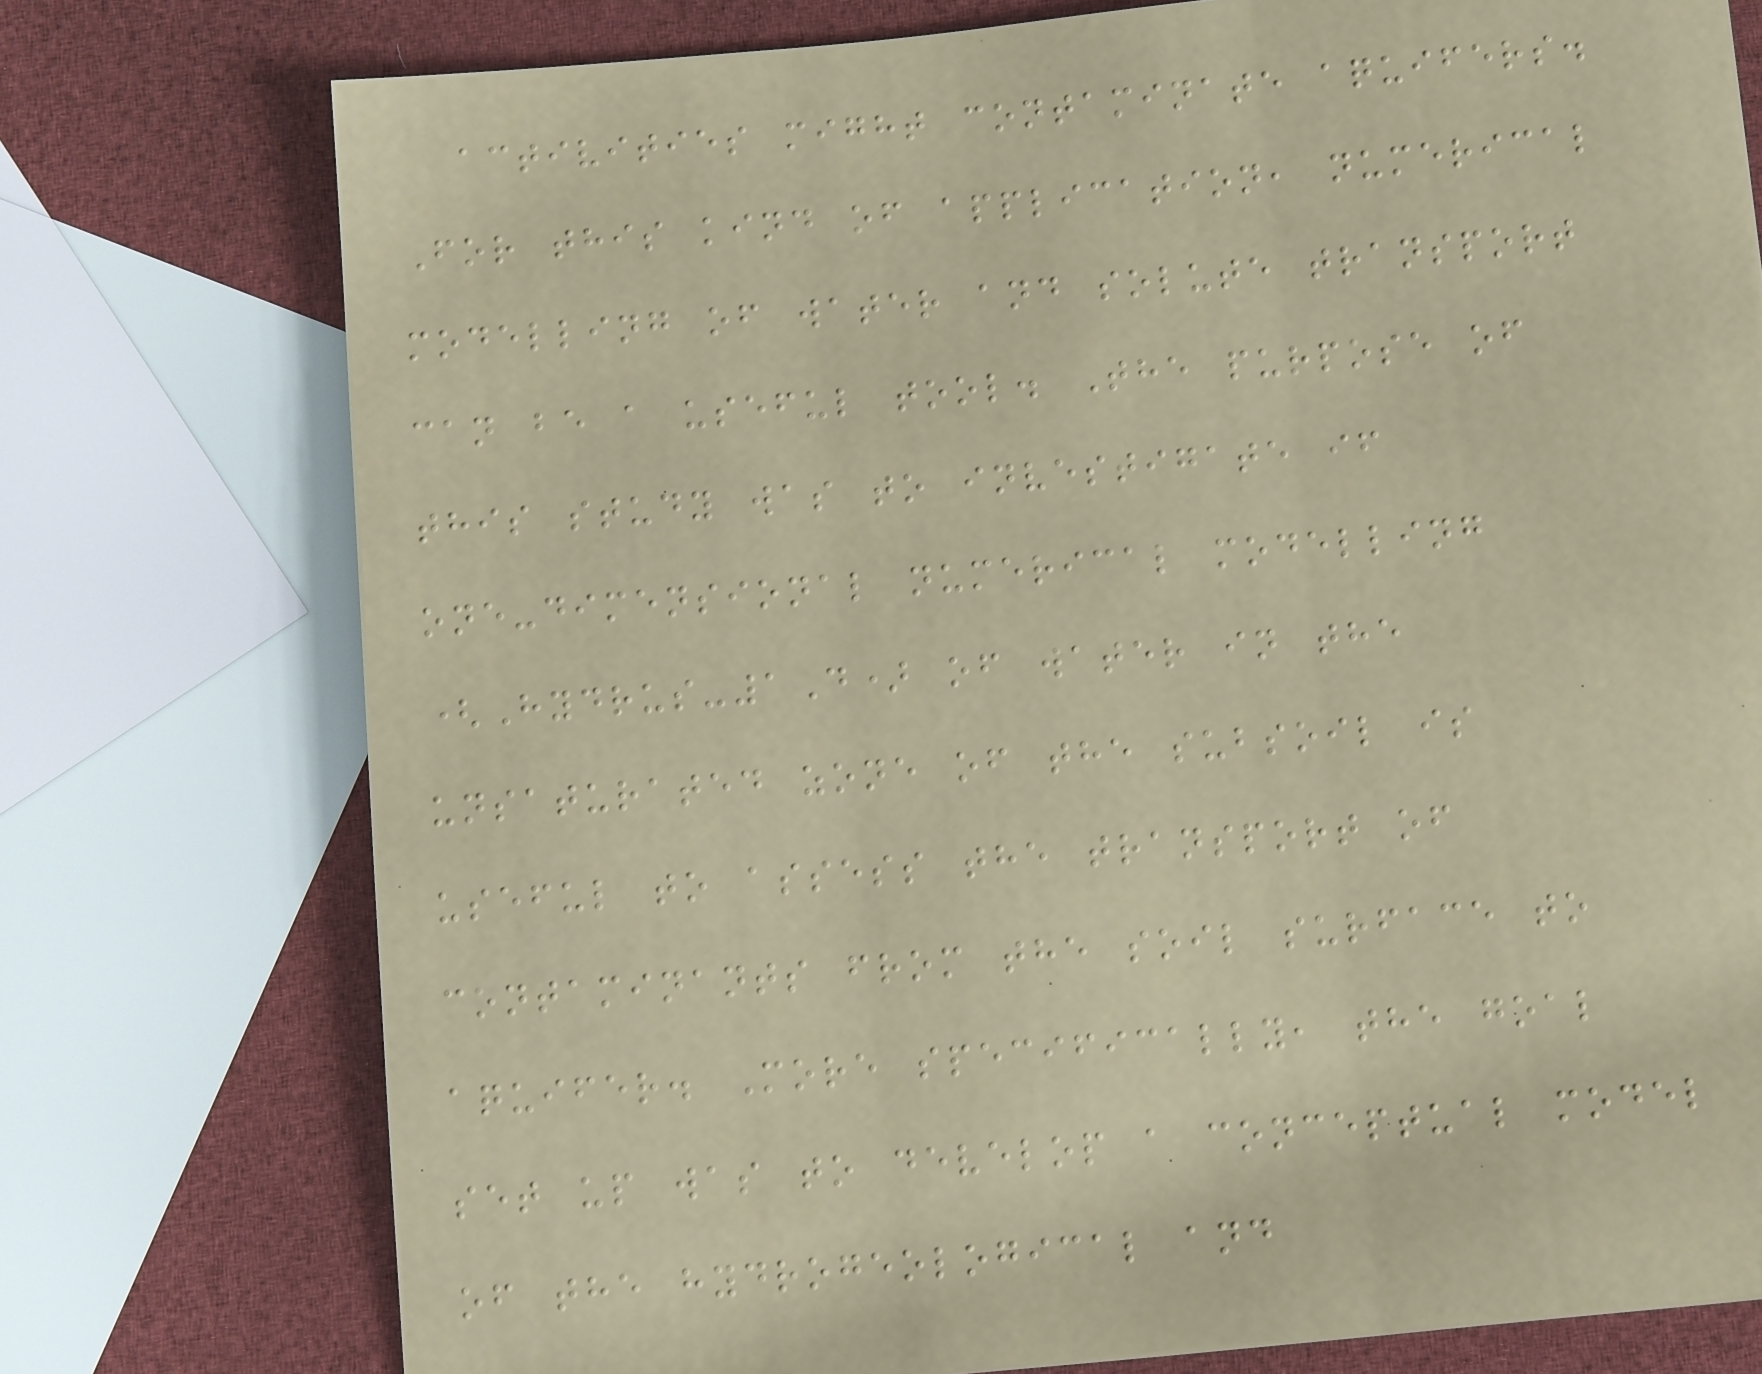activities might contaminate aquifers.
For this kind of application, numerical
modelling of water and solute transport
can be a useful tool. The purpose of
this study was to investigate if
one-dimensional numerical modelling
(Hydrus-1D) of water in the
unsaturated zone of the subsoil is
useful to assess the transport of
contaminants from the soil surface to
aquifer. More specifically, the goal
set up was to develop a conceptual model
of the hydrogeological and
